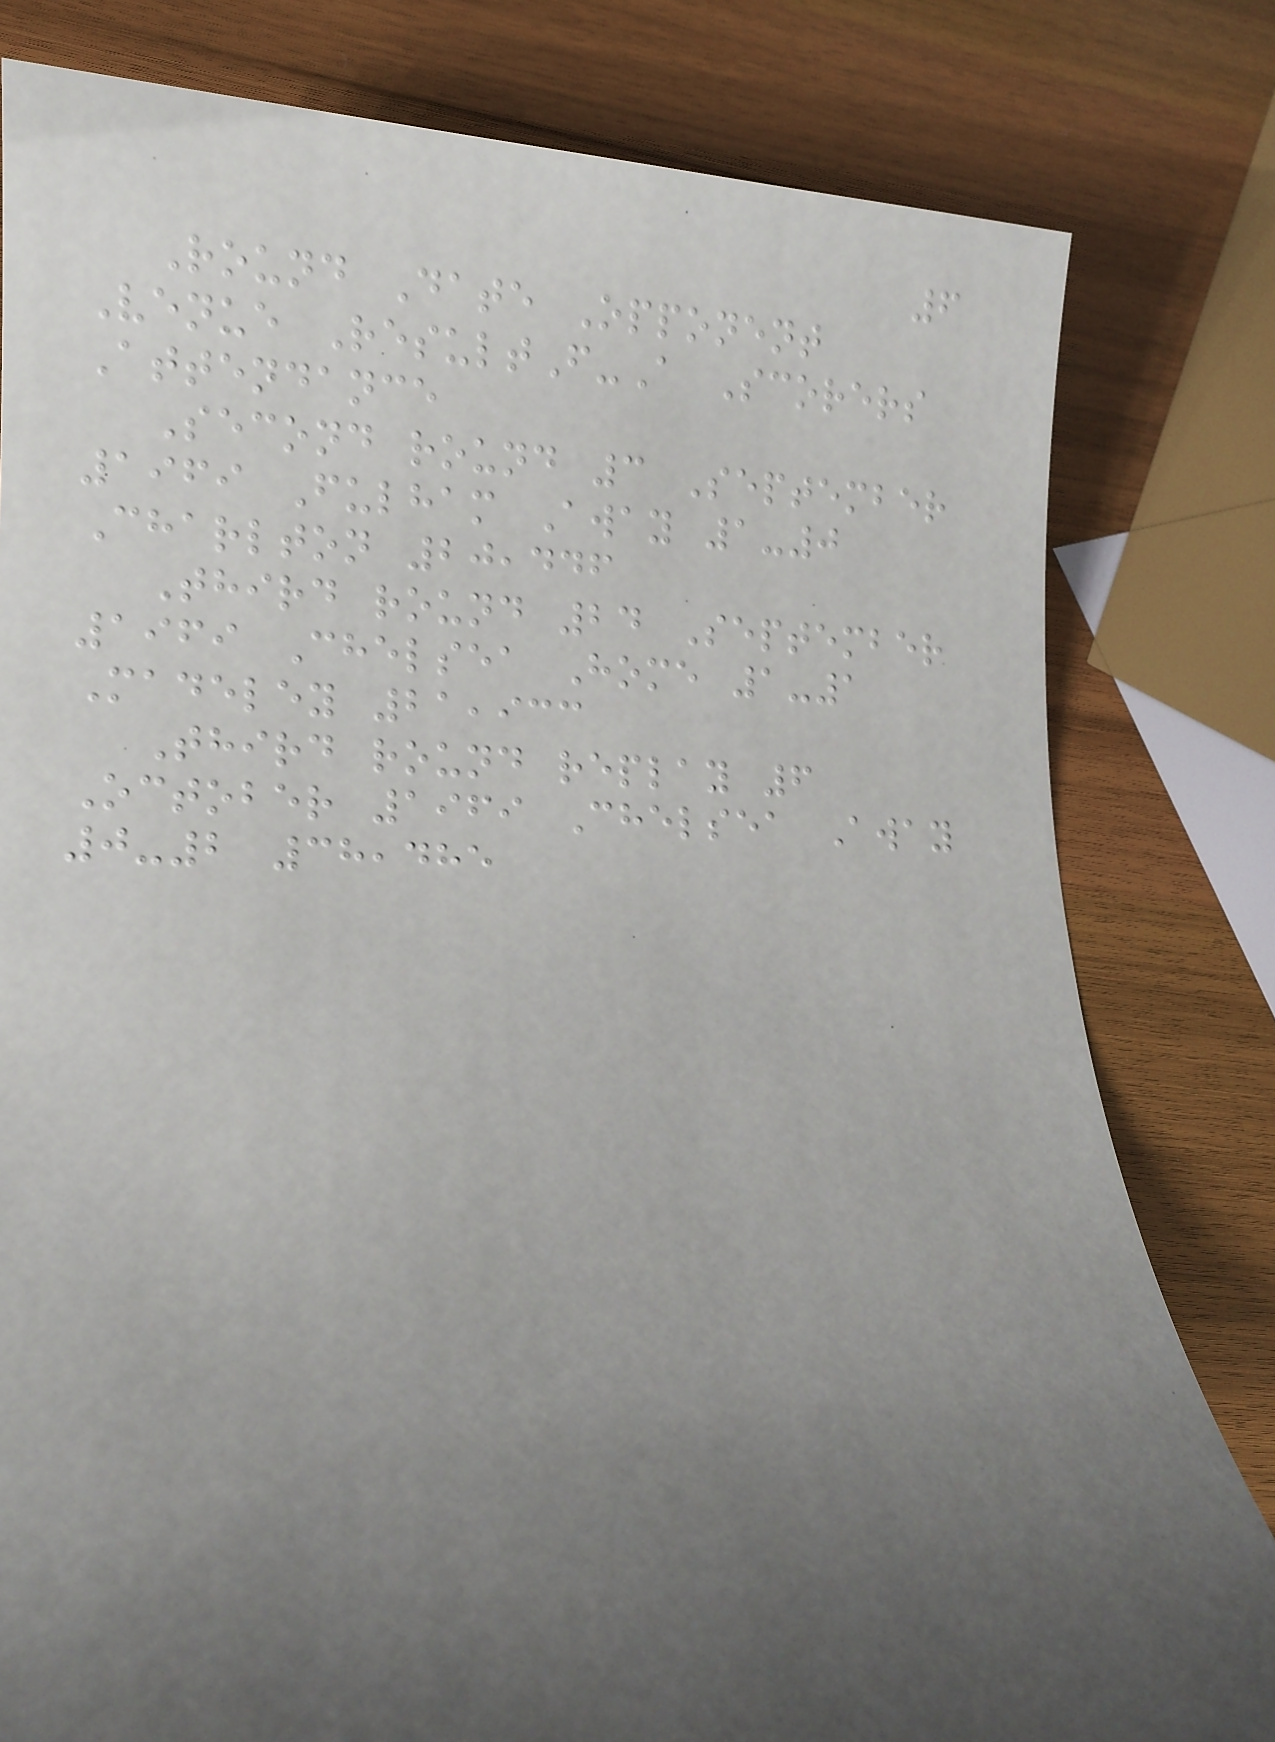6
Round Date Opponent
Venue ResultF-A Scorers
Attendance
Second round 3 September
1969 Fulham Away 1-0
Charlton 20,446
Third round 24 September
1969 Chelsea Home 1-1
Madeley 21,933
Third round replay 6
October 1969 Chelsea Away
0-2 38,485
